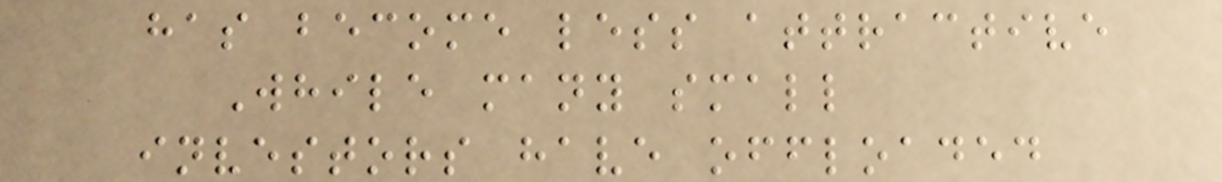has become less attractive
While many small
investors have offloaded
